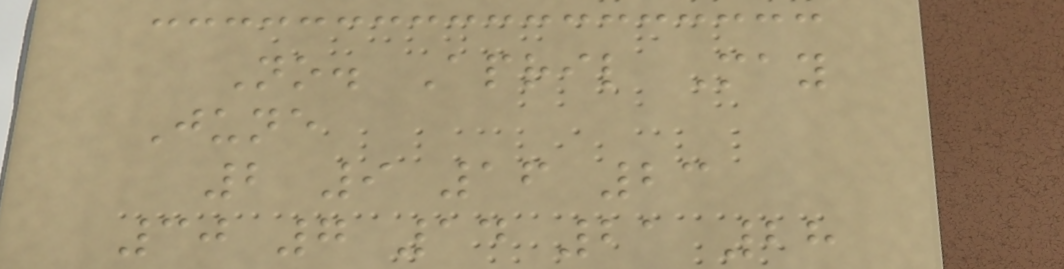No. April May
June
2 9 16 23
30 7 14 21 28
